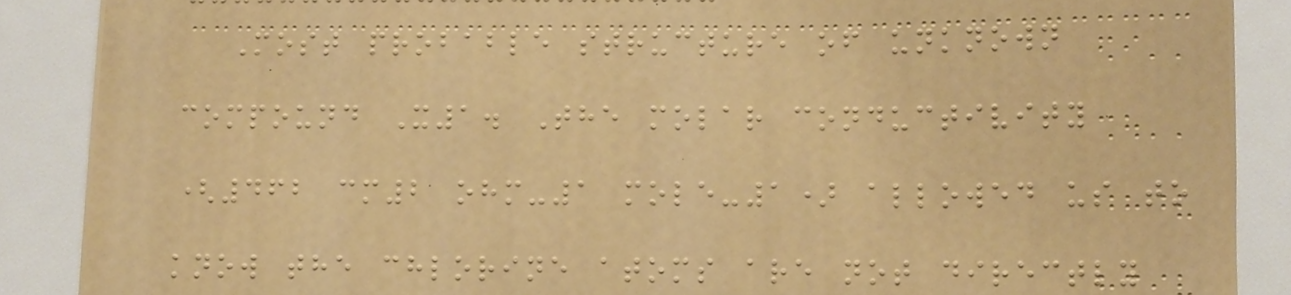Most probable structure of unknown
compound X1. The molar conductivity
(462 cm2 ohm-1 mole-1) allowed us to
know the chlorine atoms are not directly
